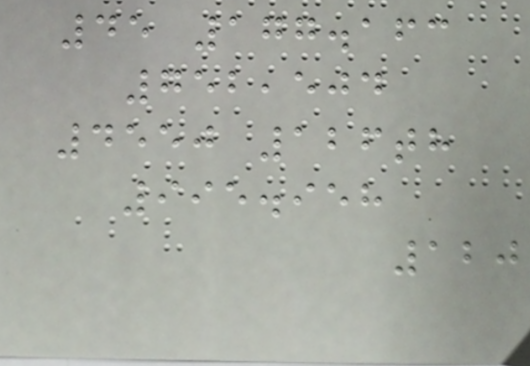45 177.163
752,504
4550 126th
995.958
120
